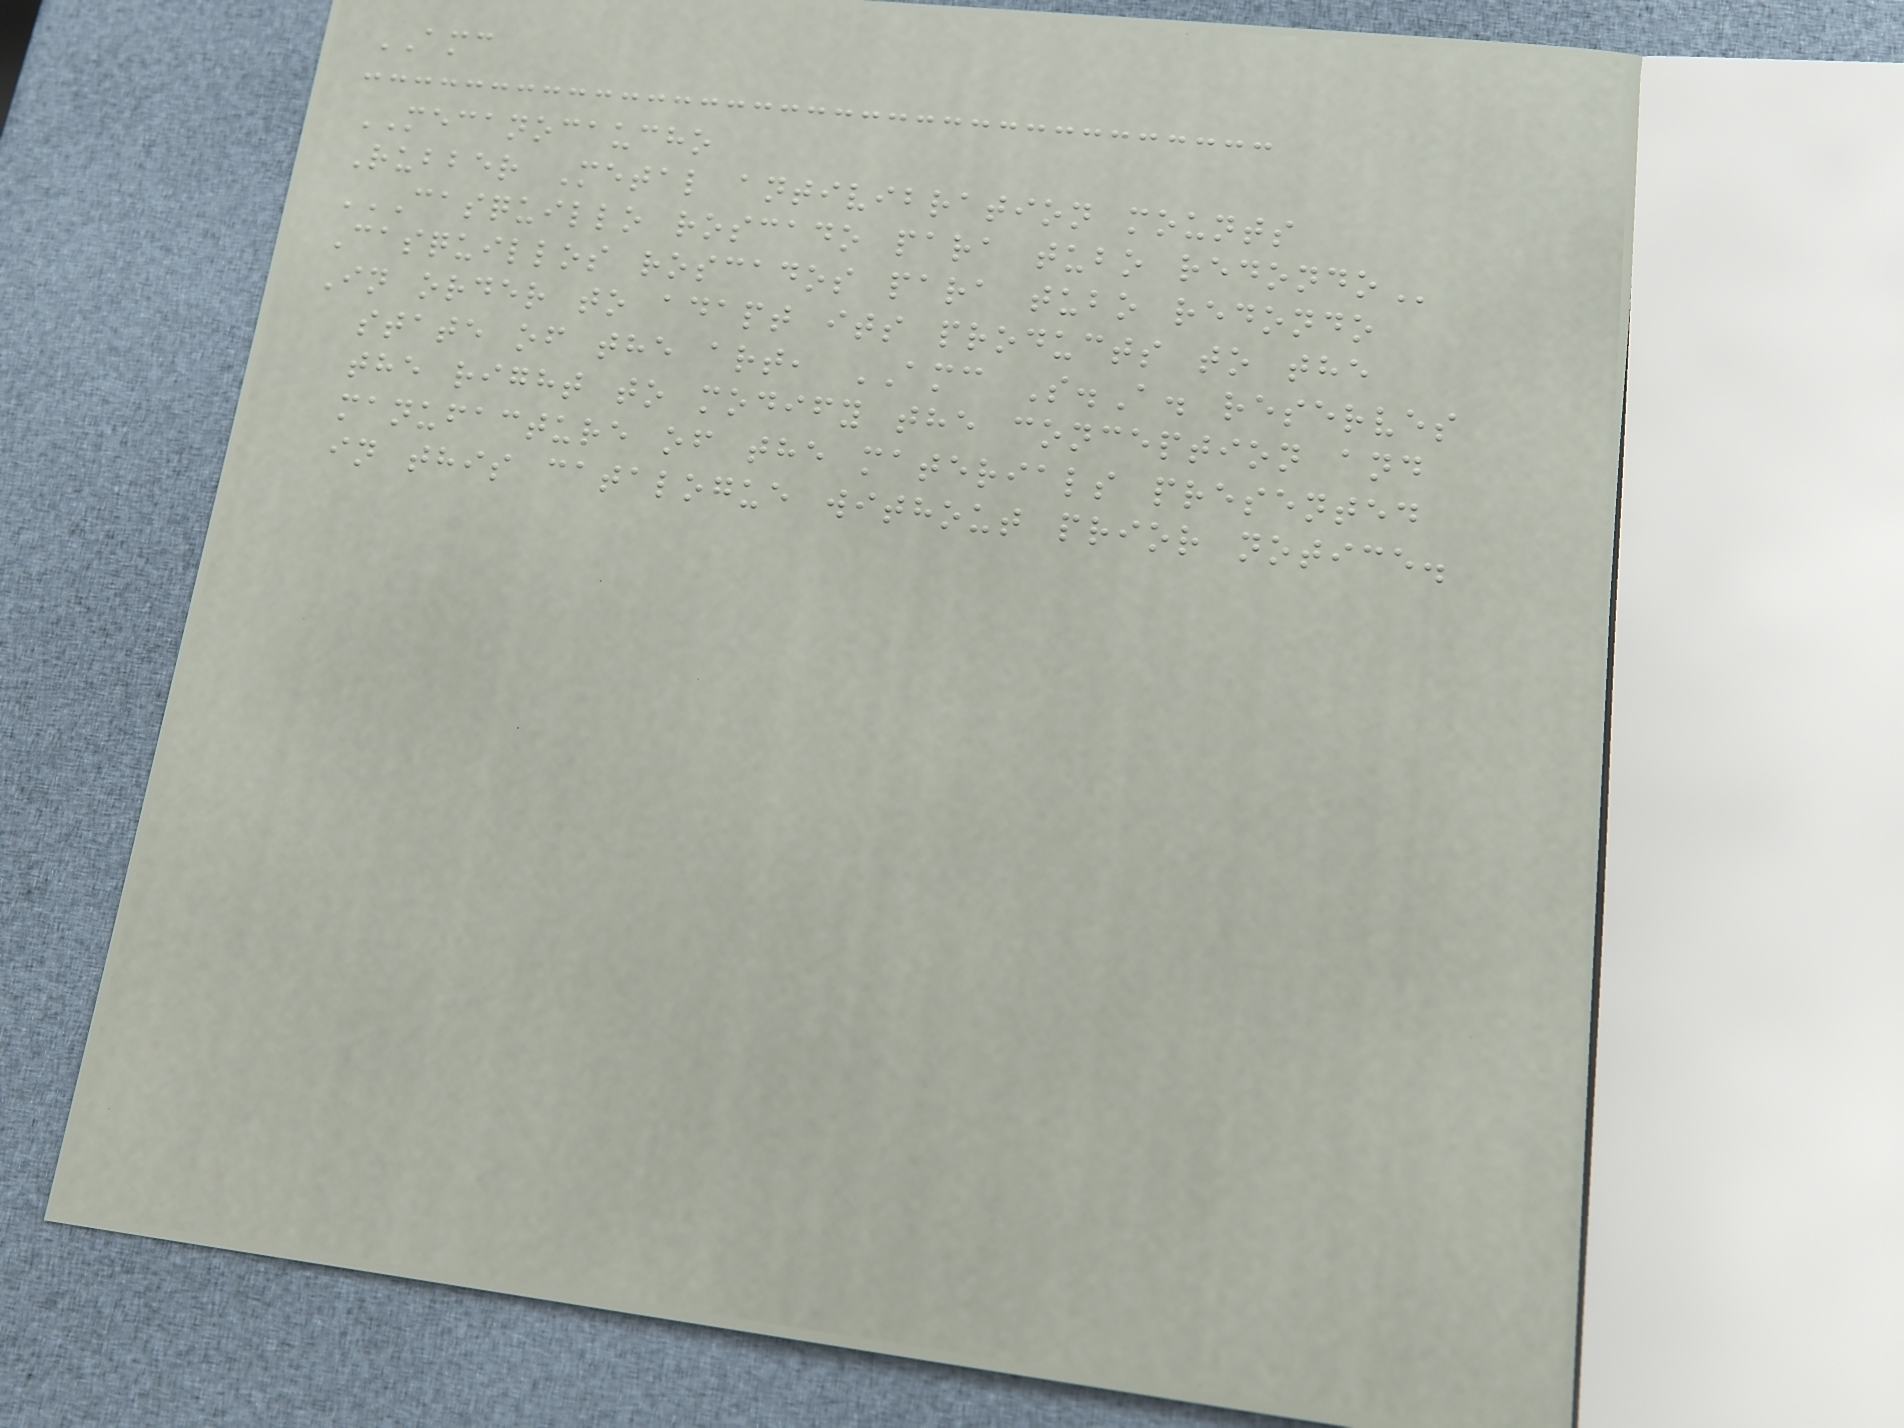AMC
MECANOCAUCHO
Rubber Metal antivibration mounts
CASQUILLO ROSCADO PARA TUBO REDONDO
Casquillos roscados para tubo redondo
In order to adapt its products to the
state of the art, AMC S.A. reserves
the right to modify the conception and
manufacture of the materials presented
in this catalogue without prior notice.
